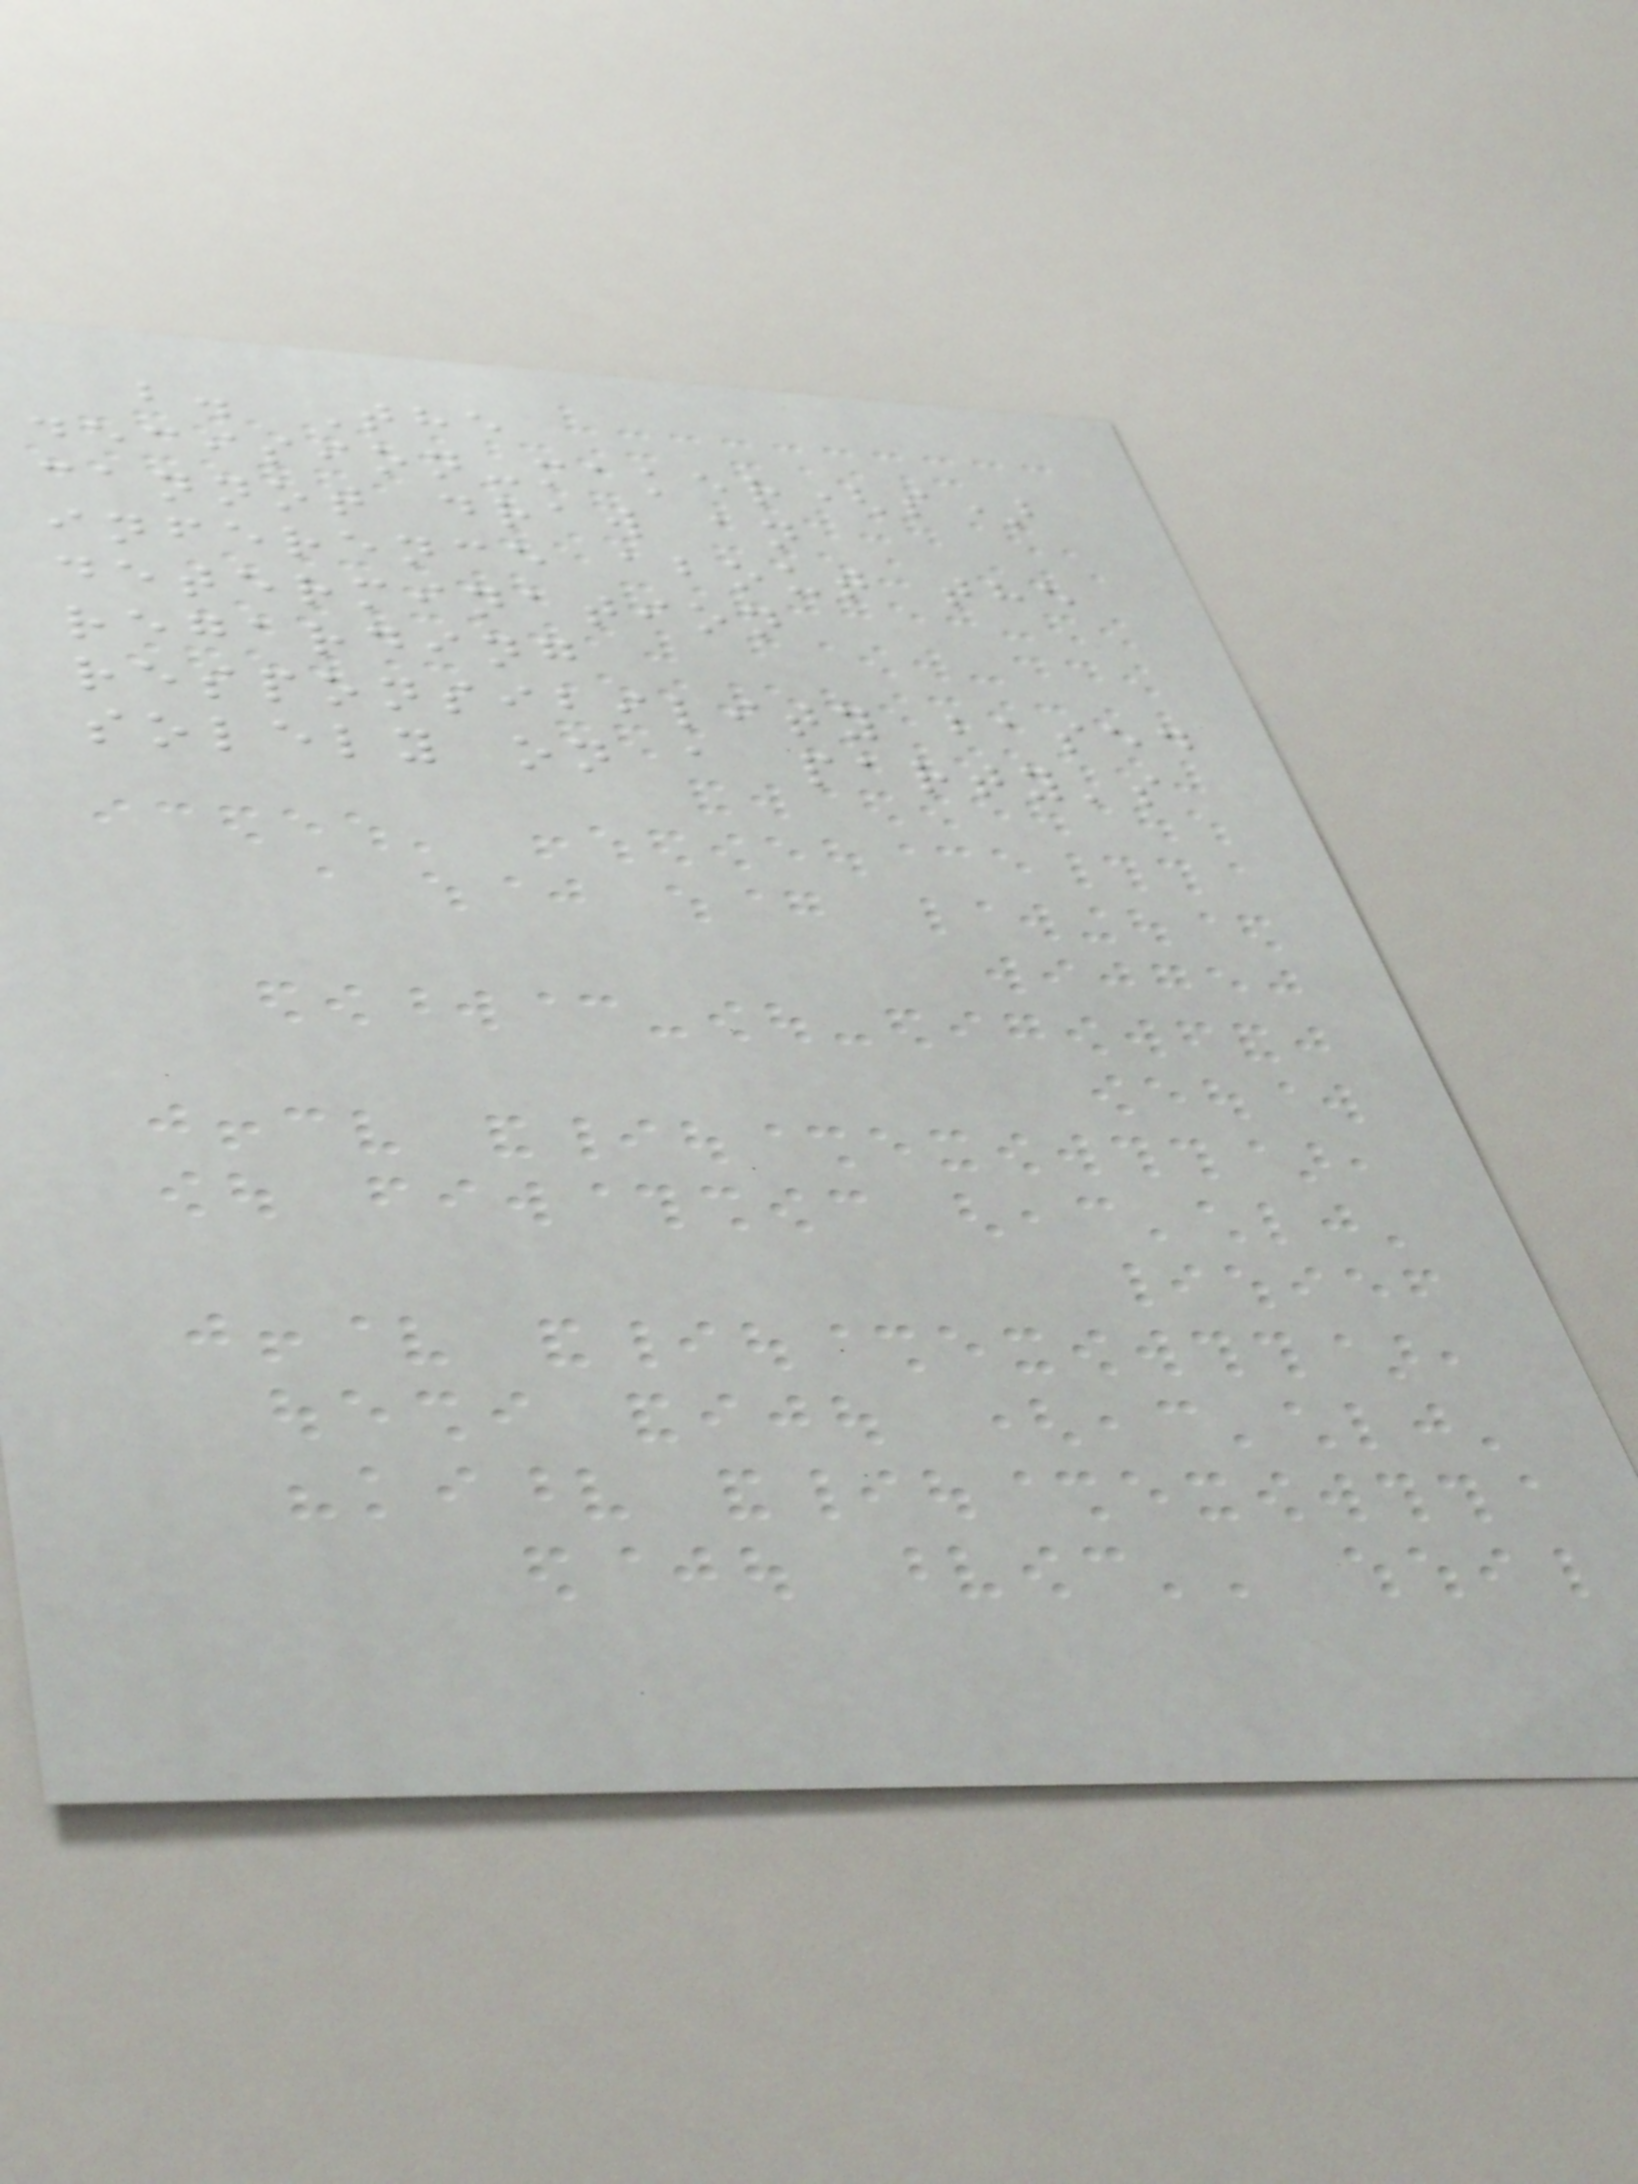b. The
decision-maker(s)
cannot draw an
inference about the
determination
regarding
responsibility based
solely on a party's
